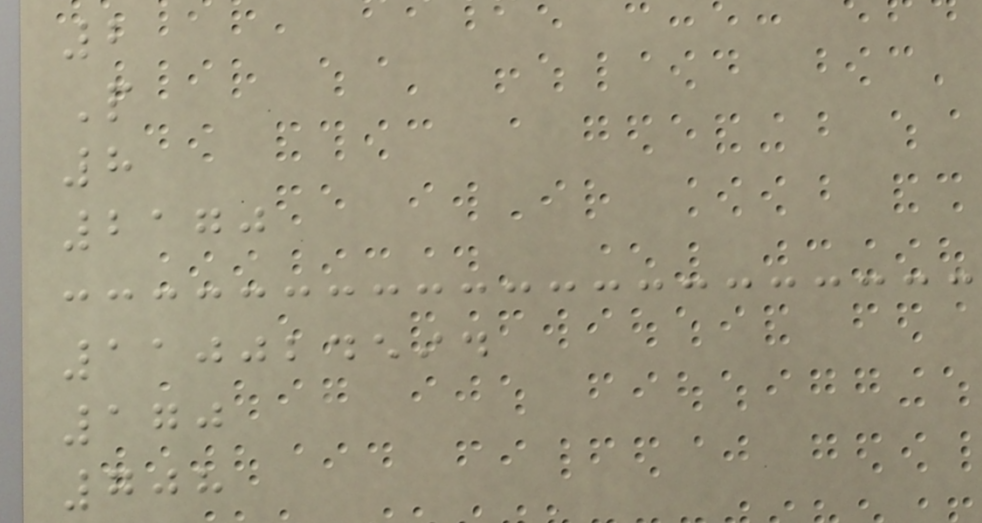2
P
8
2170
110024594
170
708
